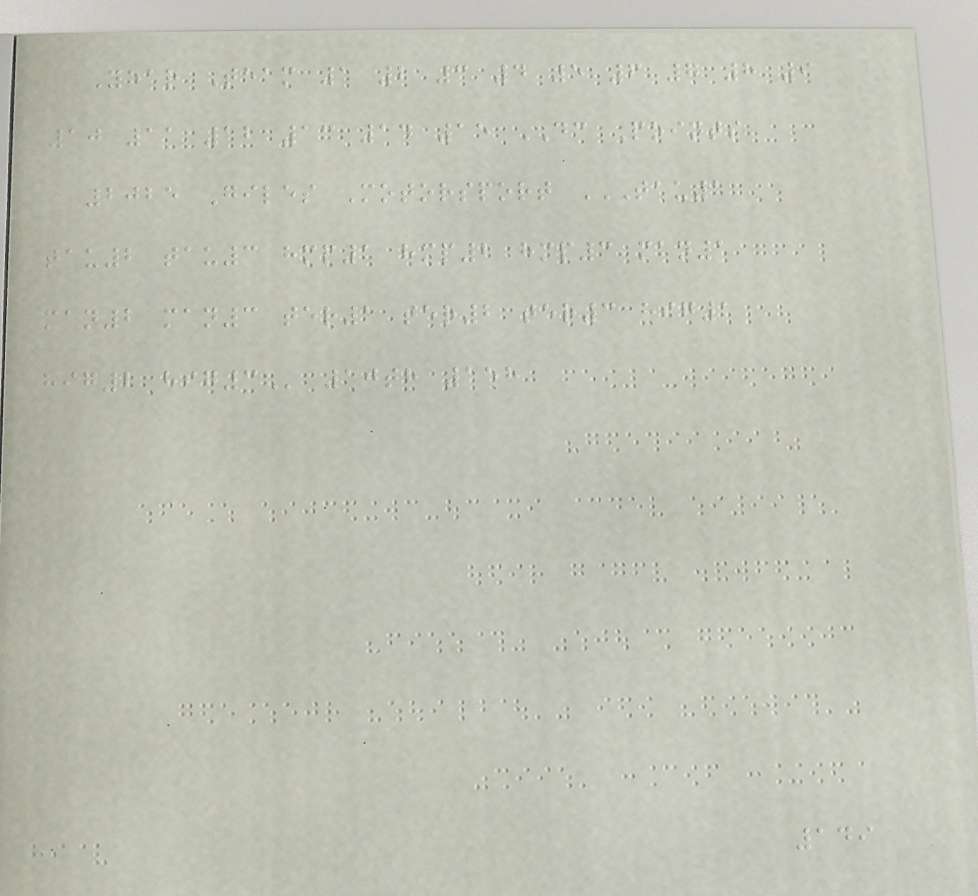Year Team 1 2 3 4 5 6 7 8 9
10 11 12 13 14 15 DC Points
2025 Giles Motorsport TAU1
TAU2 TAU3 HMP1 HMP2 HMP3 MAN1
MAN2 MAN3 TER1 TER2 TER3 HIG1
HIG2 HIG3 10th 158
149
